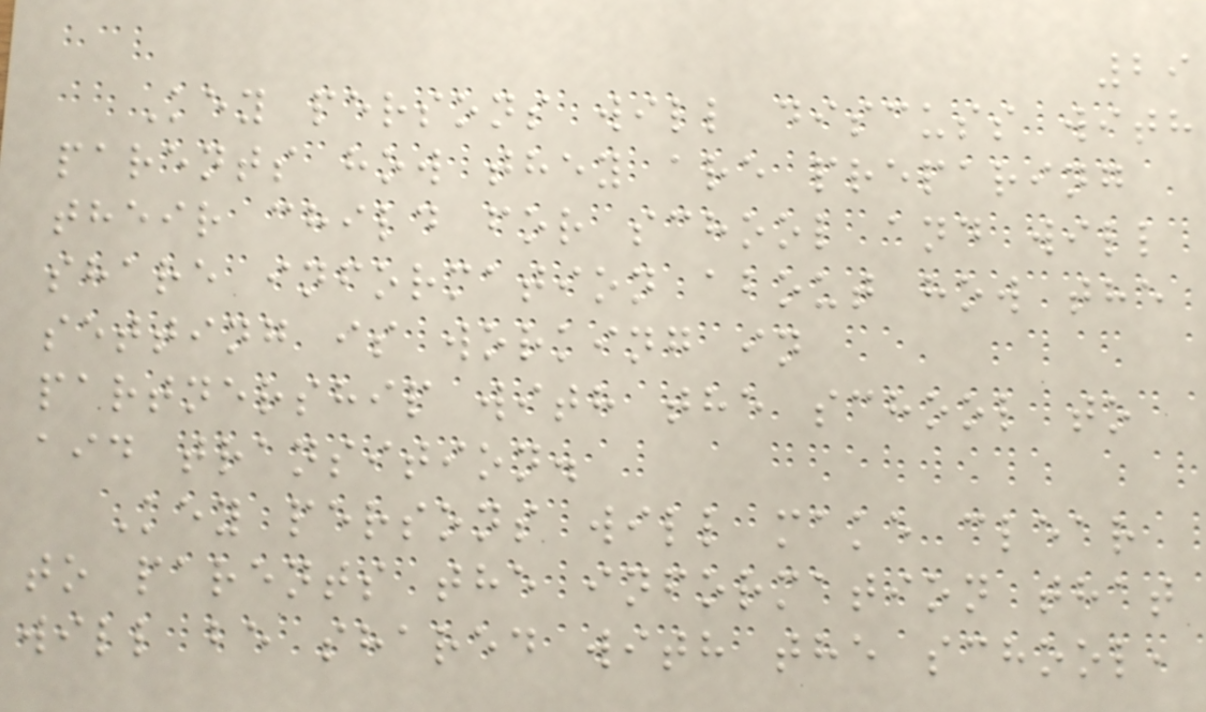29
Key persons will discuss with
parents how they are preparing
their child for school and will
share information about how the
setting is working in
partnership with the school to
aid transition.
Key persons will make clear
to parents the information that
will be shared with the school,
